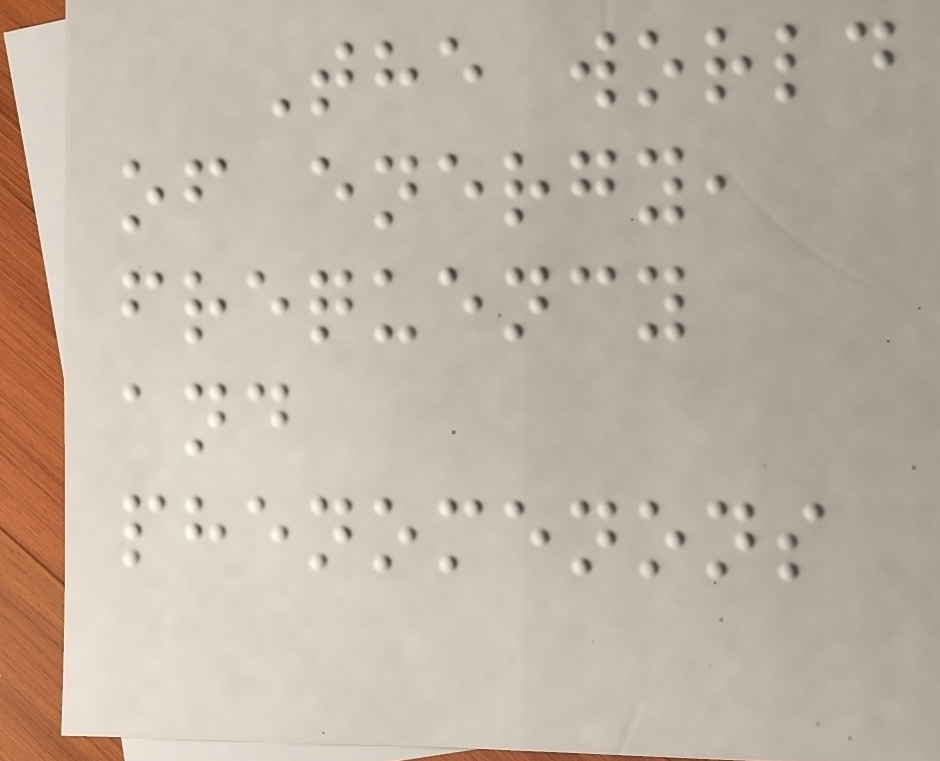The world
of energy,
frequency
and
phenomenons
